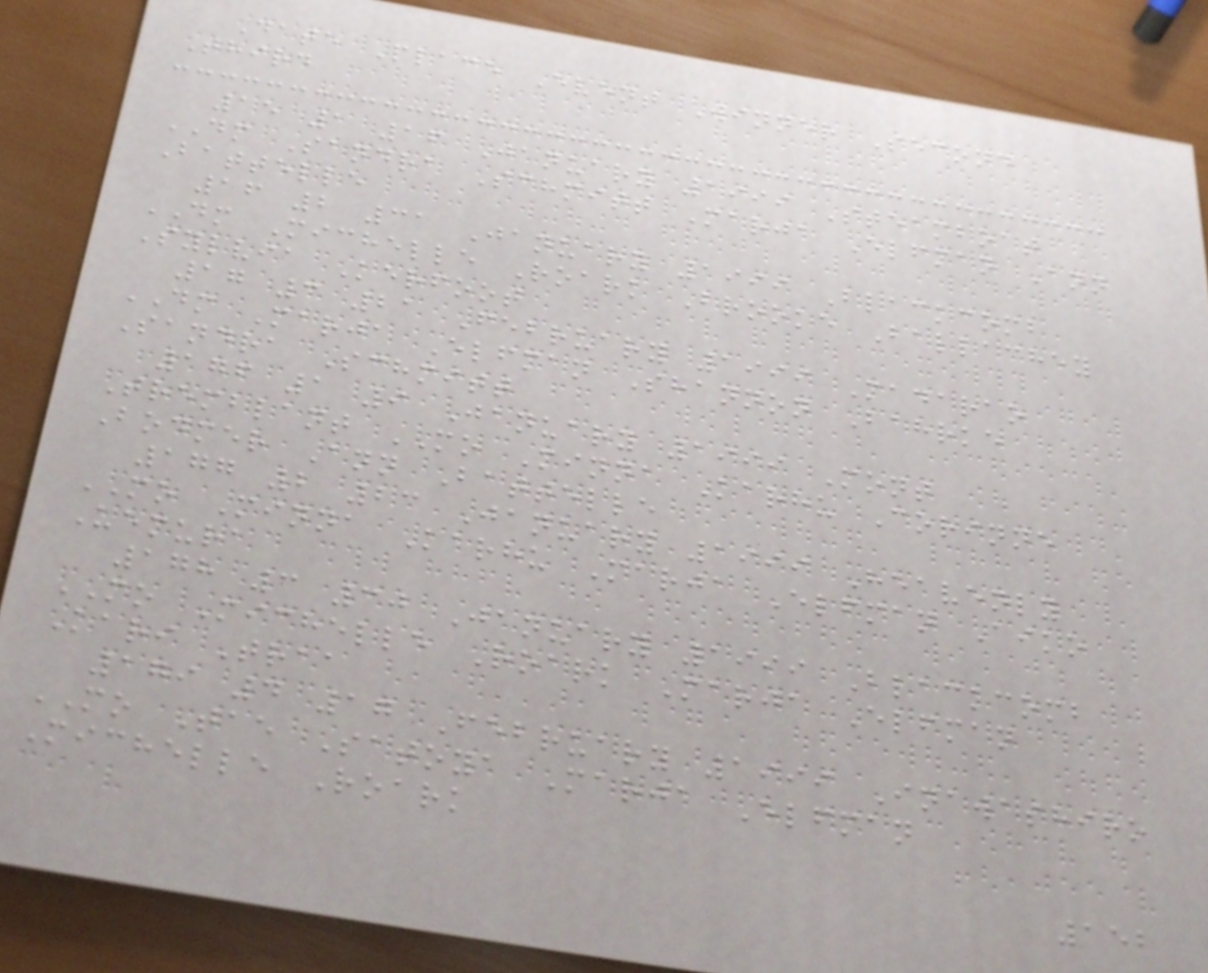Date Place Event Winner Second
Third
15 1 16 January 1999 Steamboat
DM Sandra Schmitt Marja Elfman Ann
Battelle
16 2 31 January 1999 Blackcomb
DM Michelle Roark Brooke Ballachey
Sylvia Kerfoot
17 3 21 February 1999 Madarao
DM Marja Elfman Shannon Bahrke
Sandra Schmitt
176 1 9 January 1999 Mont
Tremblant MO Minna Karhu Corinne
Bodmer Ann Battelle
177 2 23 January 1999 Heavenly
MO Minna Karhu Marja Elfman Aiko
Uemura
178 3 30 January 1999 Blackcomb
MO Michelle Roark Marja Elfman
Kari Traa
179 4 17 February 1999 Inawashiro
MO Tae Satoya Marja Elfman
Michelle Roark
152
